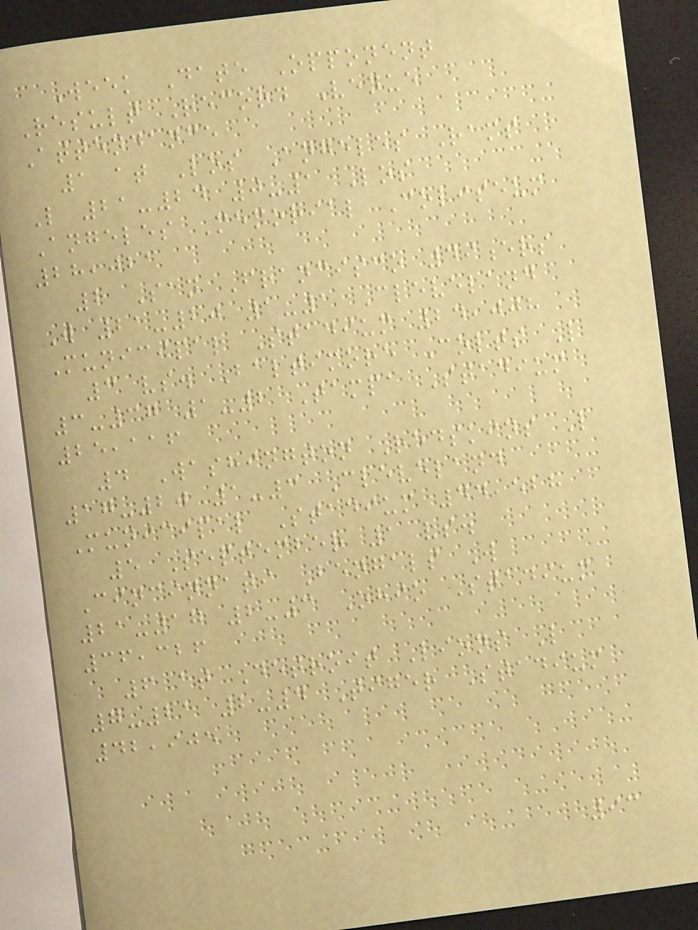Week Date Opponent
Result Record Venue
Attendance
1 at Los Angeles Rams
L 21-24 0-1 Los
Angeles Memorial Coliseum
28,021
2 San Francisco 49ers
W 21-20 1-1 Cleveland
Municipal Stadium 24,008
3 vs. Baltimore Colts L
3-37 1-2 Tampa Stadium
25,116
4 Washington Redskins L
17-20 1-3 Cleveland
Municipal Stadium 44,528
5 September 1 vs.
Cincinnati Bengals W
21-17 2-3 Ohio Stadium
36,326
6 at Detroit Lions L
7-21 2-4 Tiger Stadium
42,905
93
